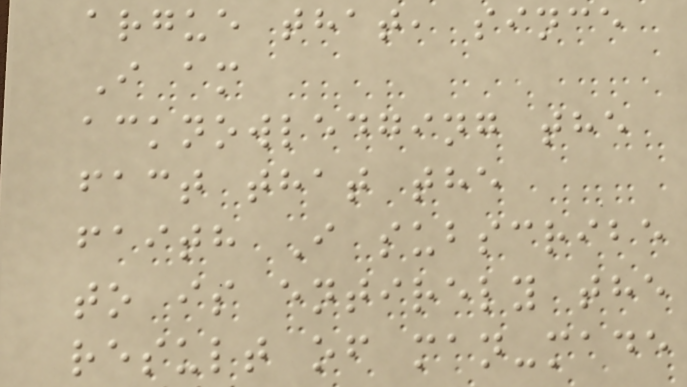argue that, since
I am
acknowledging the
fact that the
faith I subscribe
to is entirely the
result of man-made
